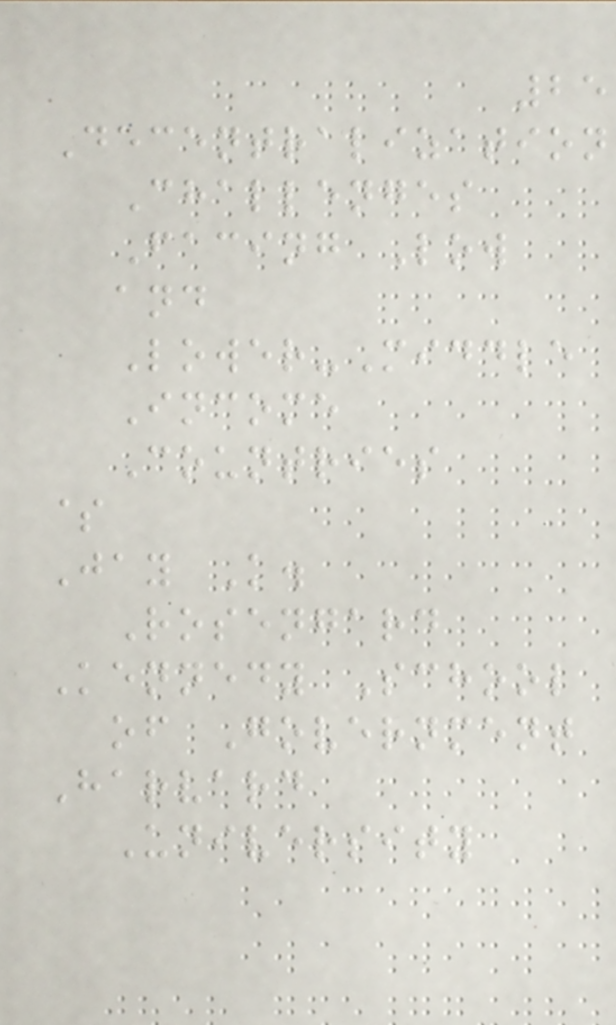25
Decentralization
Challenges
Facing Low
and
Lower-Middle
Income
Countries
$
Jay K.
Rosengard
Kennedy School
of Government
Harvard
University
